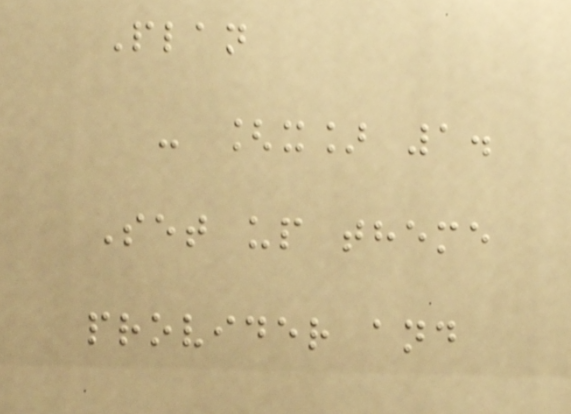Plan
- [x] 1.
Set up theme
provider and
